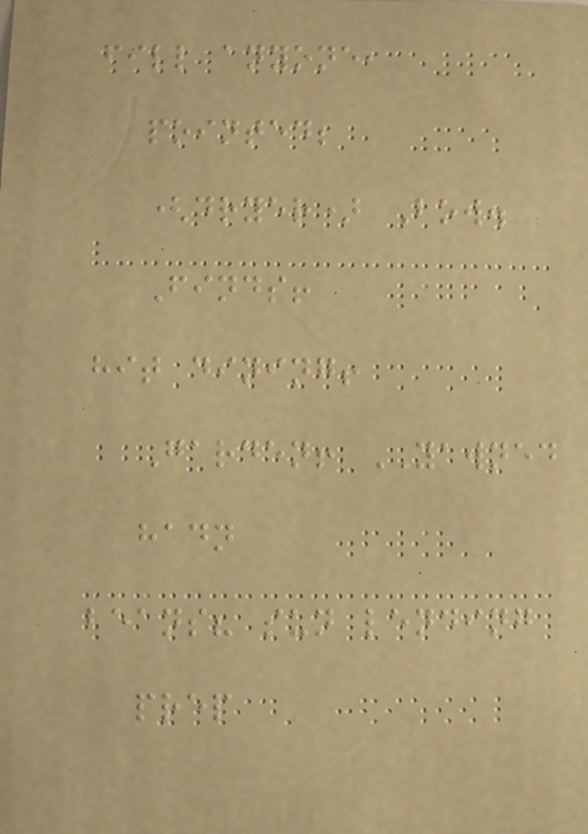fill anyone,
pointed;
(dryer) Bow.
Finds!
hit dining!
Garden! YAWNED
hadn
beans? sun lending
prep
